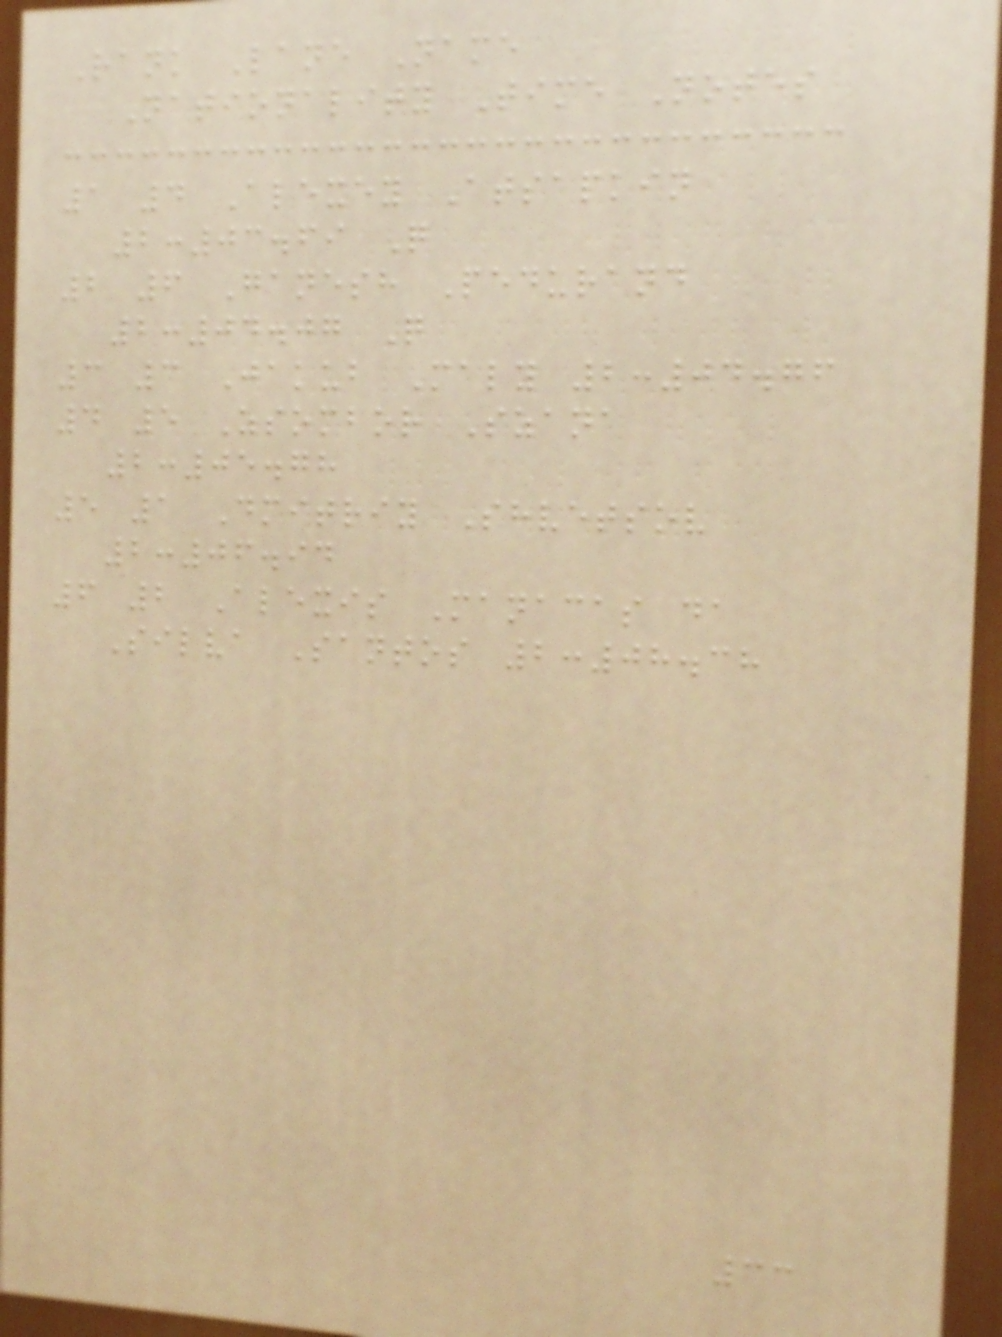Rank Lane Name
Nationality Time Notes
1 4 Alexey Atsapkin
2:03.69 Q
2 6 Ganesh Pedurand
2:04.07 Q
3 3 Jakub Maly 2:04.76
4 5 Zsombor Szana
2:05.78
5 1 Dmitriy Shvetsov
2:06.94
6 2 Alexis Manacas da
Silva Santos 2:08.38
33
